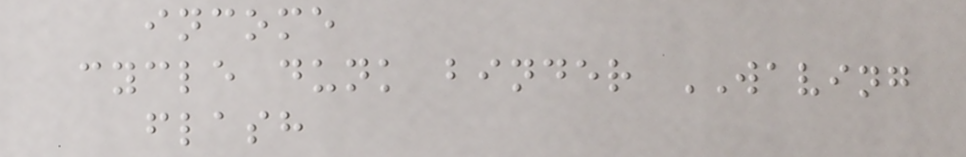income
cycle dunk binder WAVING
flash
